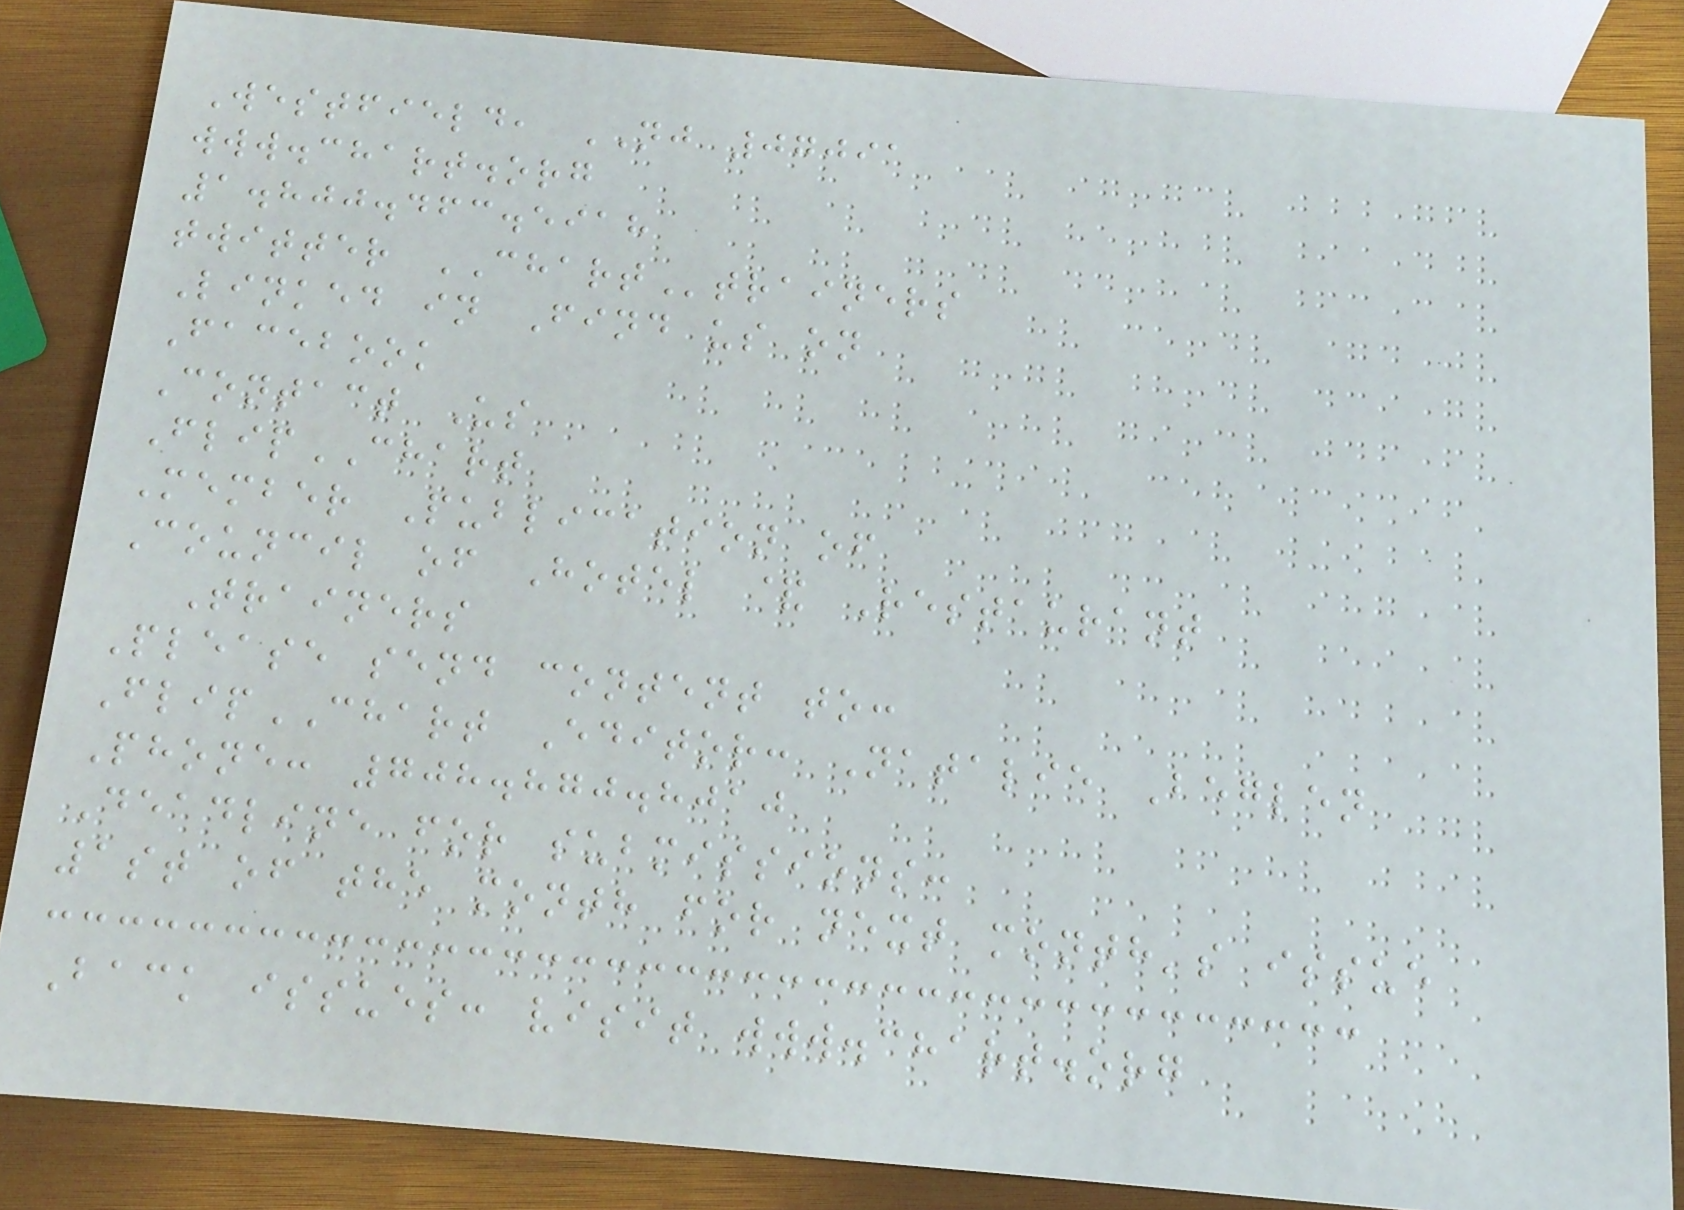Westfield, NJ 07091
www.chart.org
1.800.463.5918
twitter CHARTtrainers
Linked in Find us on
Facebook
Contact Us
FlipCHART
Member Publication of
Council of Hotel & Restaurant
Trainers
Please send content to:
FlipCHART Editor: Natalie Beglen
Phone: 708.870.8010
Deadline for submissions:
1st of the month for next month's issue
Back issues: visit www.chart.org
